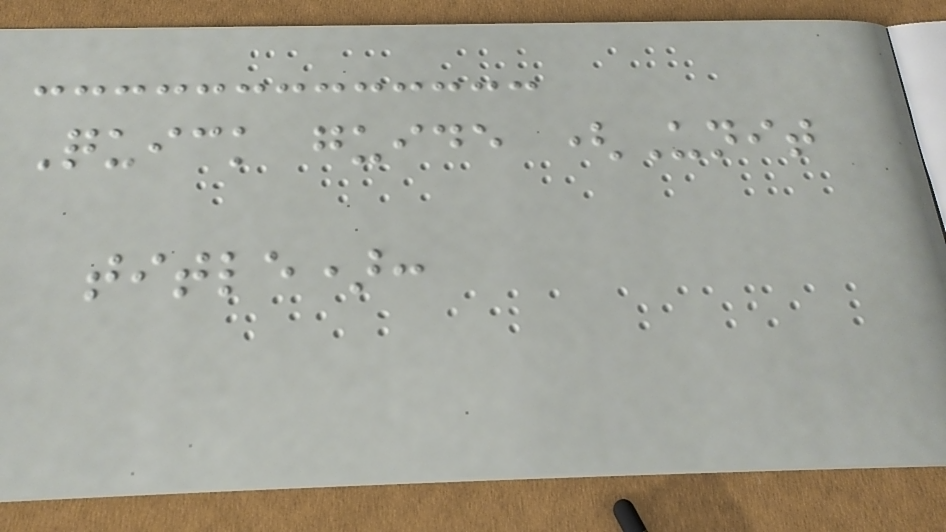Quick guide (Unit
title):
